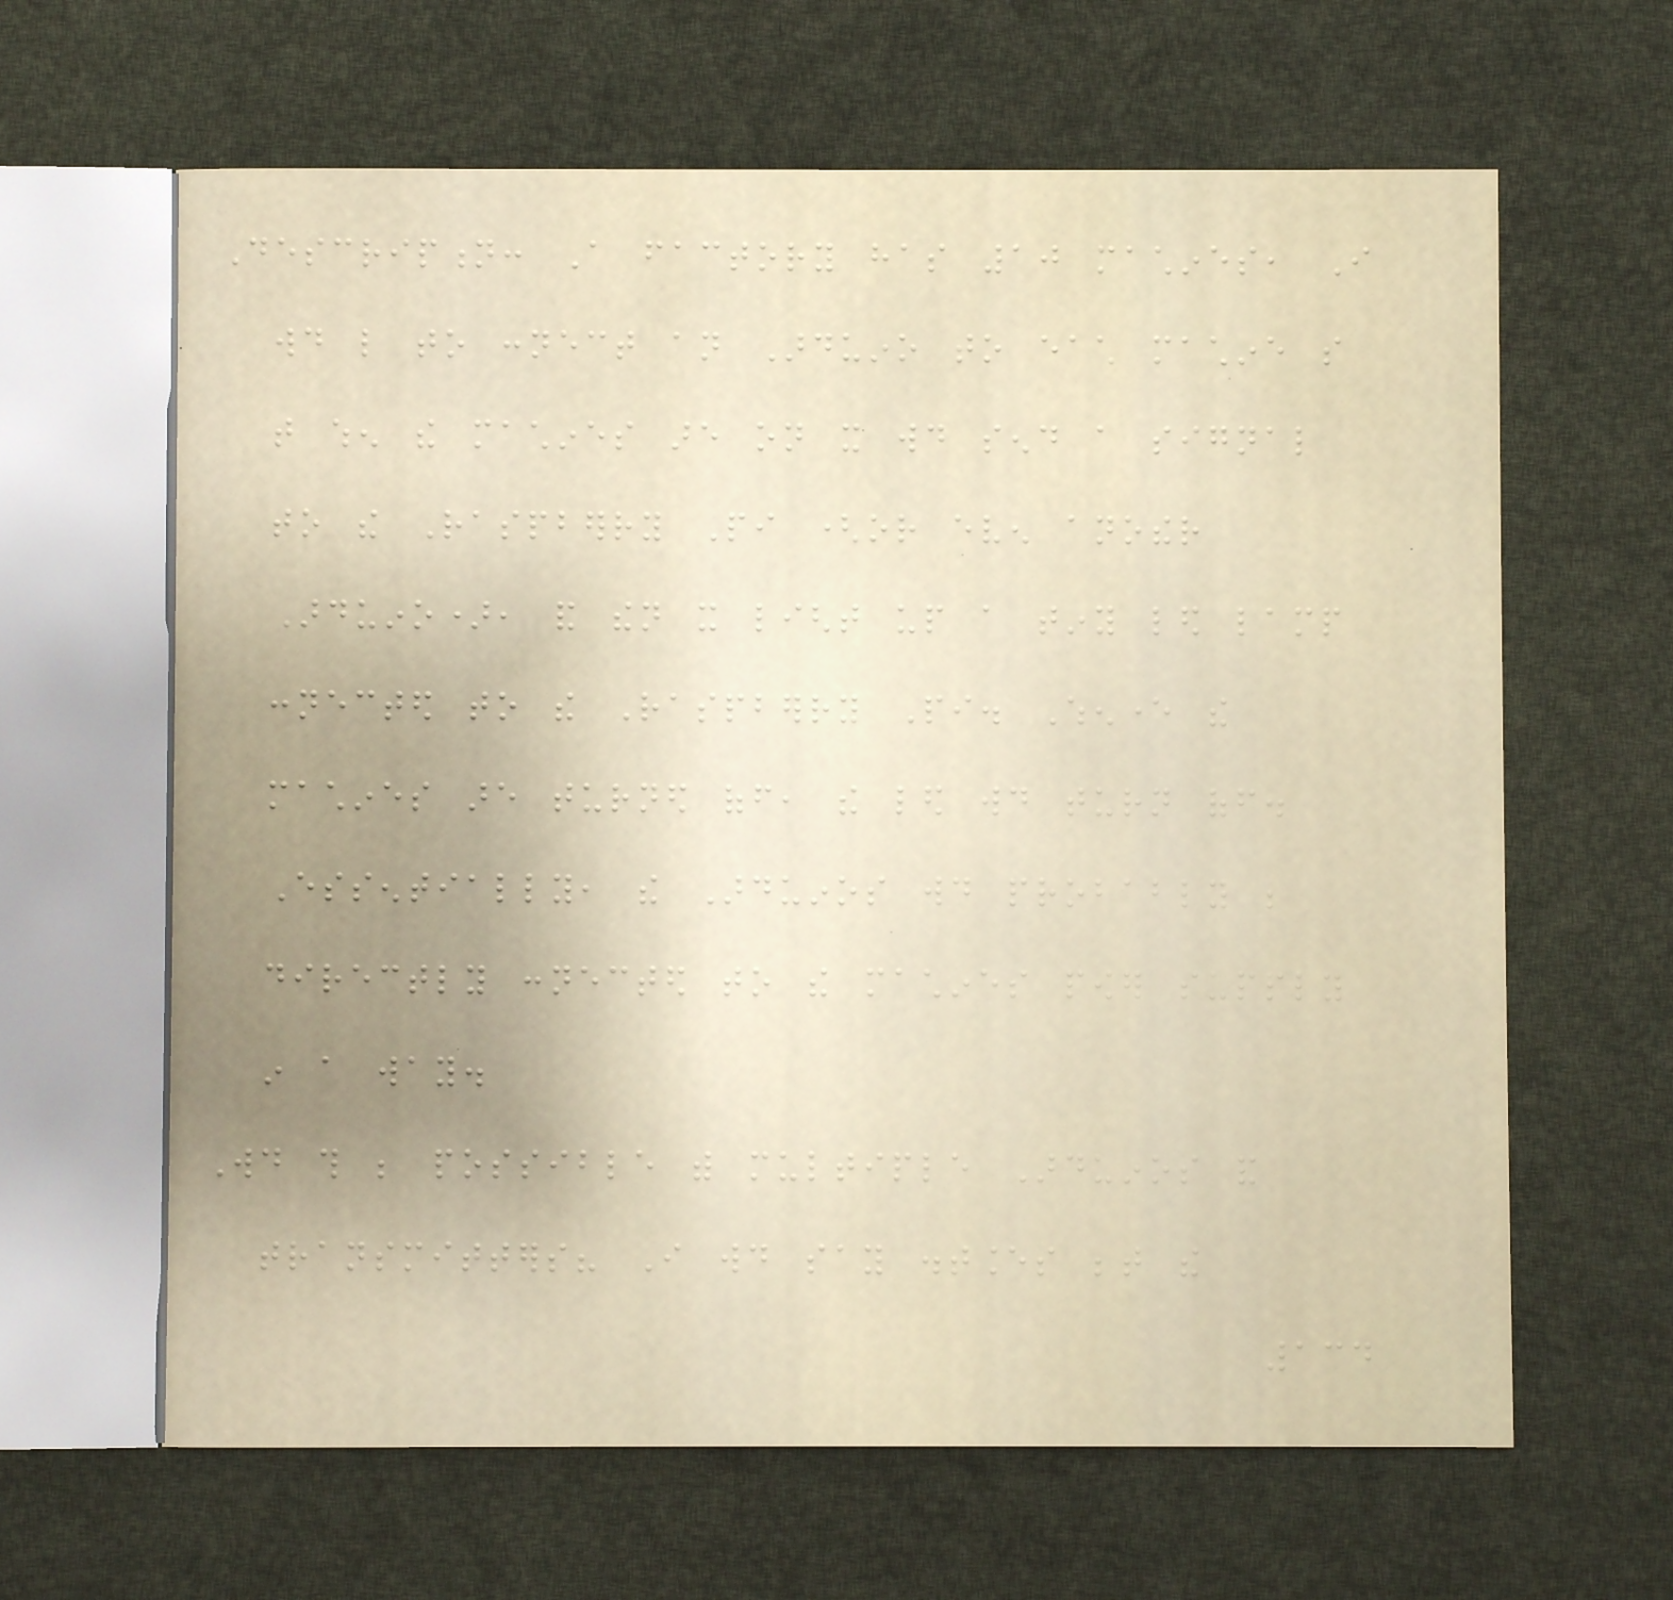Description: A factory has 10 machines, I
would like to connect an Arduino to each machine so
that when the machines are on it would send a signal
to the Raspberry Pi (or even another
Arduino), and then it light up a tiny led lamp
connected to the Raspberry Pi. Whenever the
machines are turned off, the led would turn off.
Essentially, the Arduinos would probably be
directly connected to the machines power supply
in a way.
Would this be possible with multiple Arduinos and
transmitters? I would say distances between the
134
